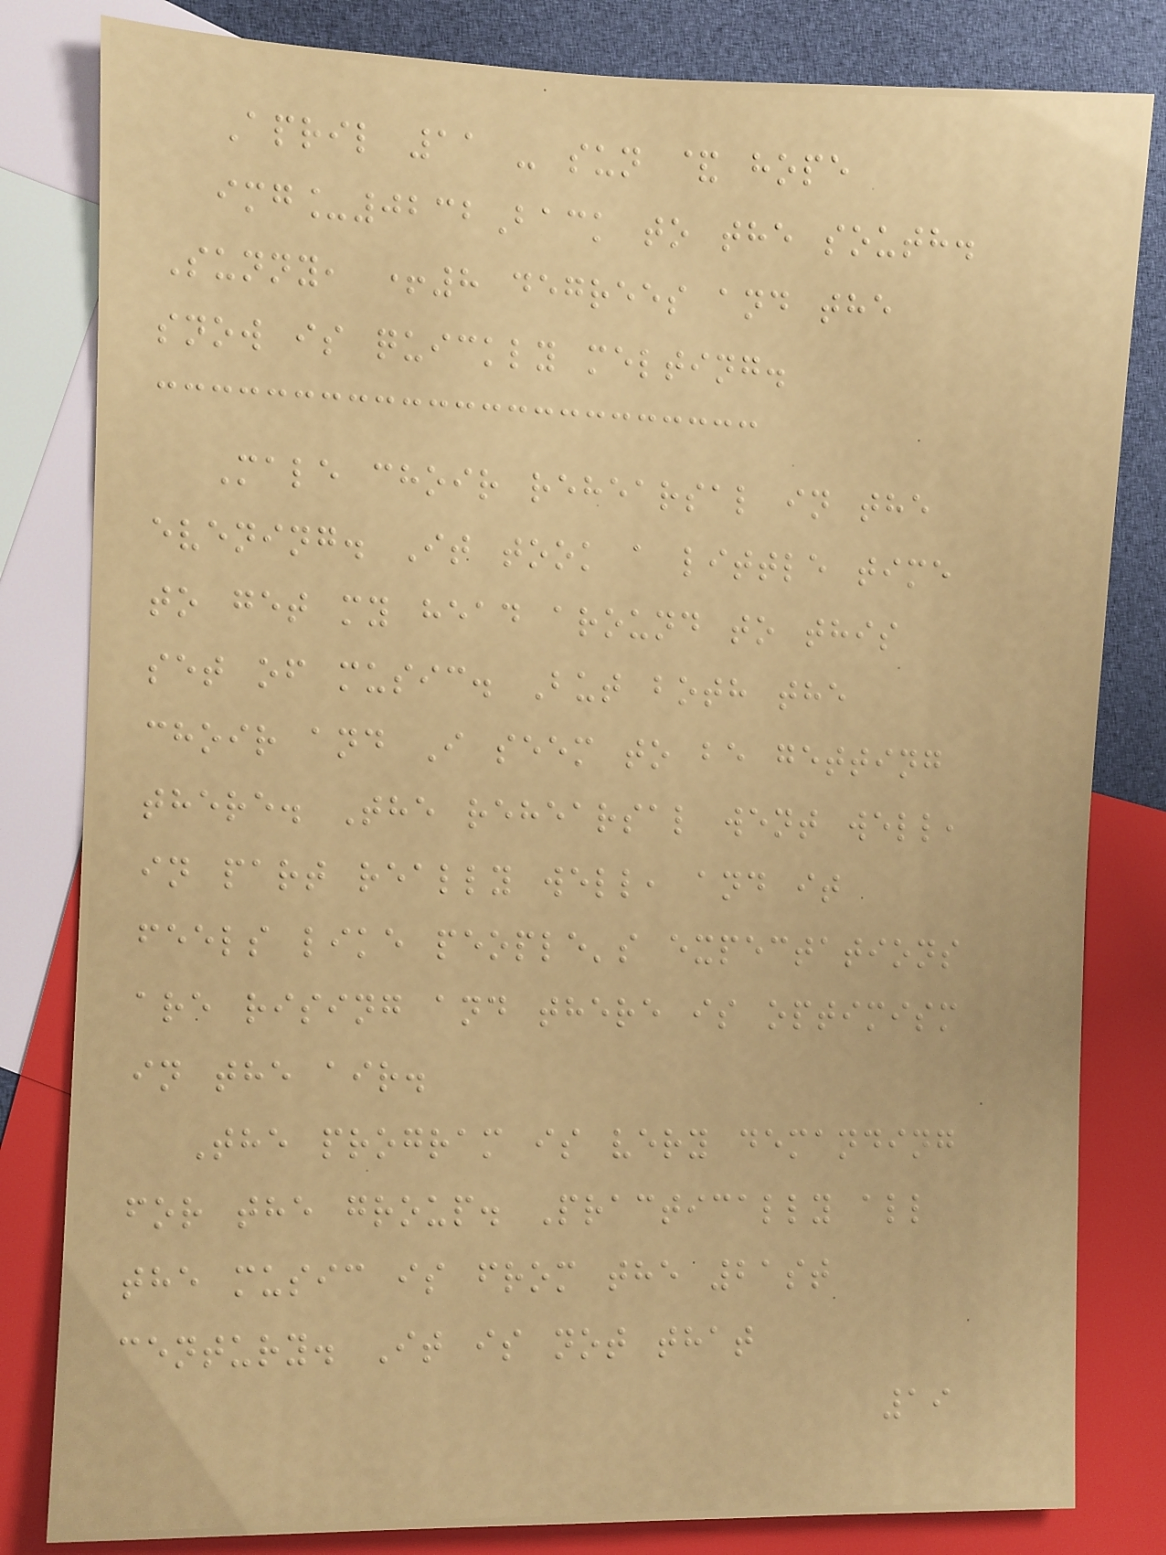April 11 - sun & hope
img_0232Back to the south.
Sunny, +8 degrees and the
snow is quickly melting.
Male choir rehearsal in the
evening. It took a little time
to get my head around to this
set of music. But both the
choir and I seem to be getting
there. The rehearsal went well,
in part really well, and it
feels like people's expectations
are rising and there is optimism
in the air.
The program is very demanding
for the group. Practically all
the music is from the 21st
century. It is not that
19
